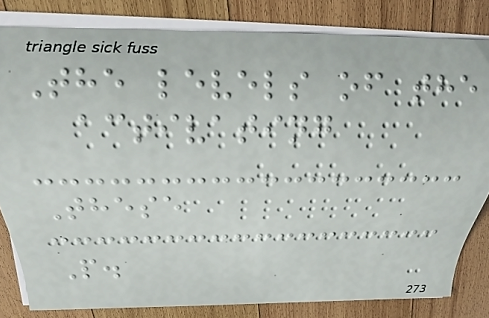The levels of the
activating
These
P.
